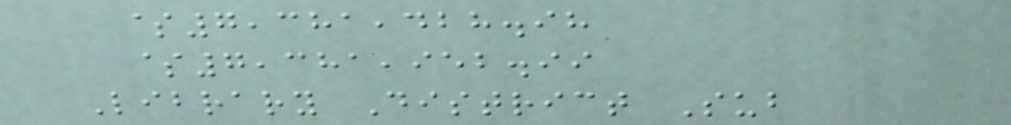$7,381,428.98
$7,381,952.99
Library District Sub
